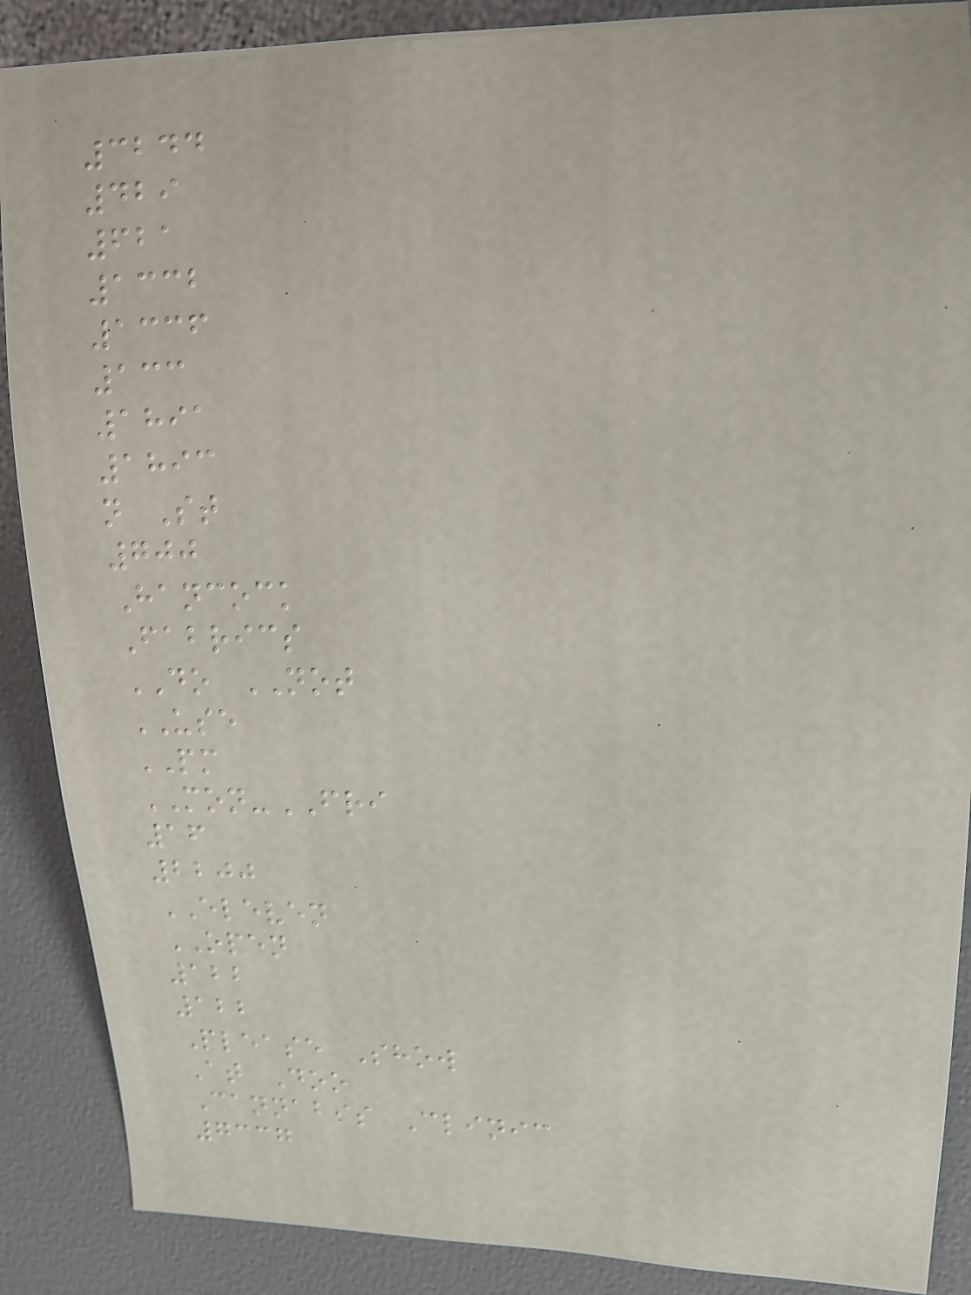3244
429
621
1332
1336
133
1891
1893
n St
700
Hancock
Fabrics
DO NOT
USE
PM
MON-FRI
16
2200
ELEVEN
OPEN
122
122
Please Show
At Doo
Cannabis Clinic
7337
